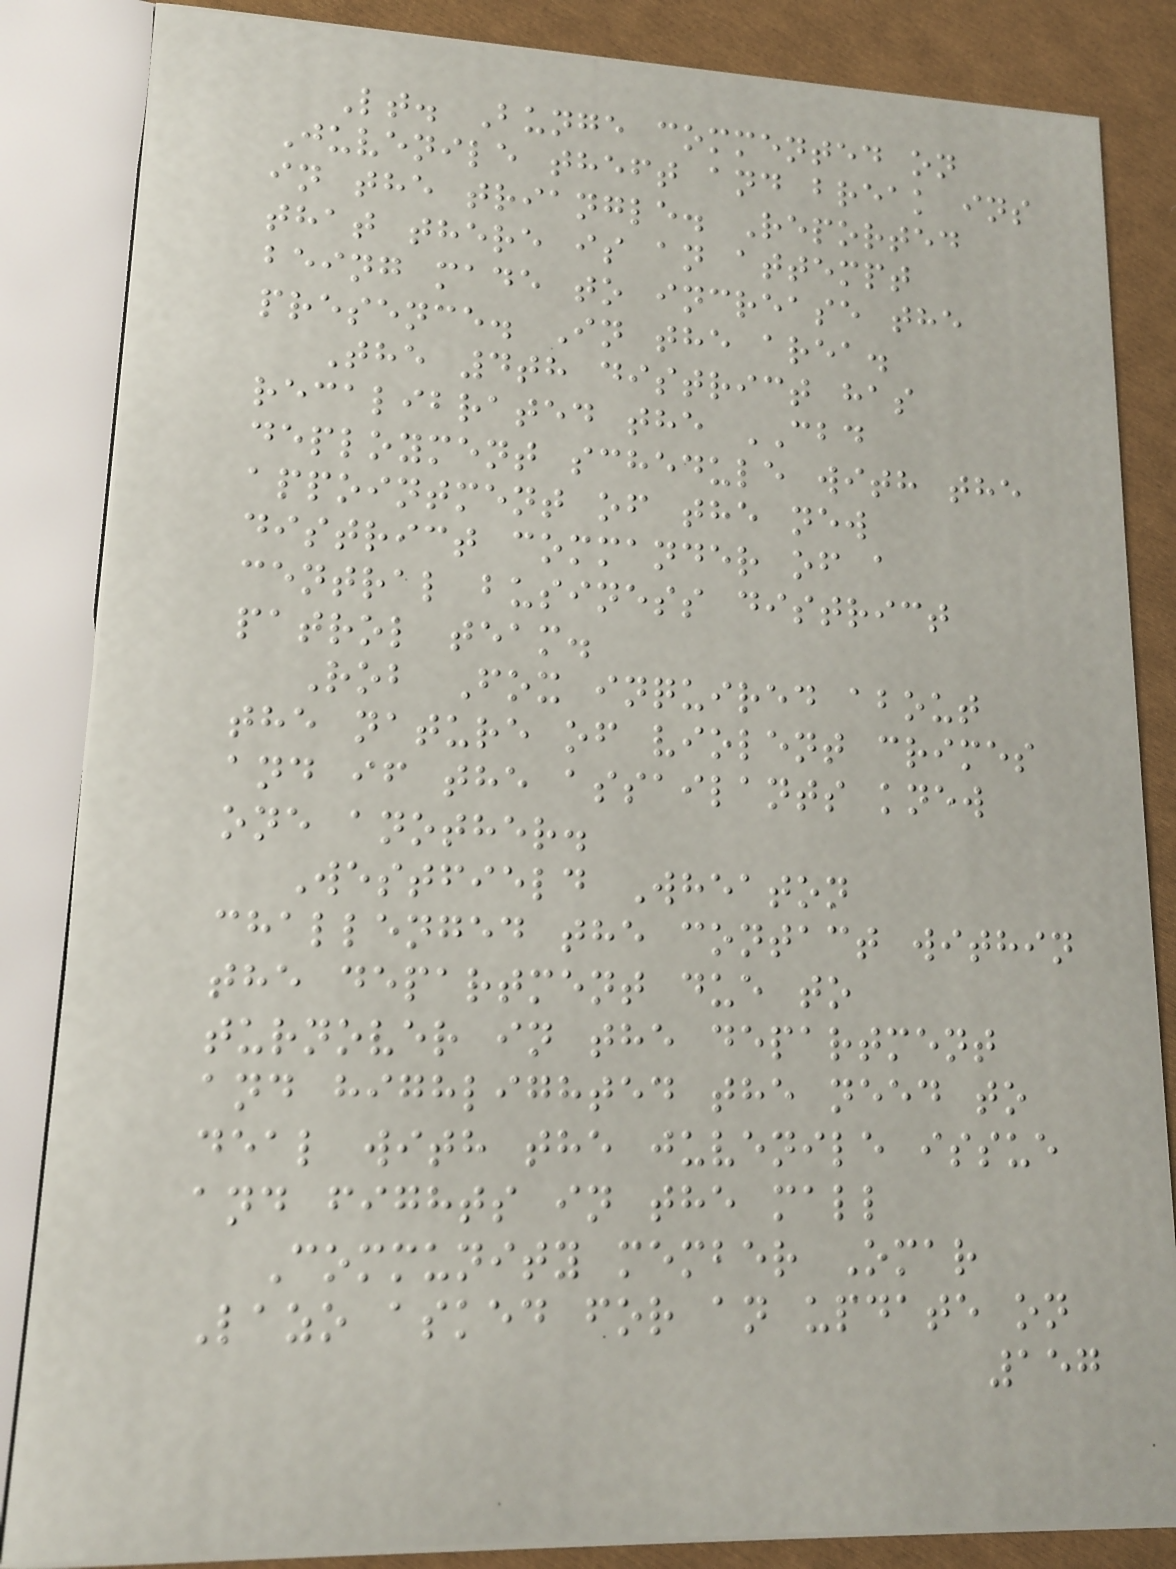Lt. Bunge commented on
Juvenile theft and break ins
in the triangle. Reported
that there is an attempt
being made to increase the
presence. In the area.
The 4th district has
recalibrated the CBD
deployment schedule with the
appointment of the new
district commander of a
central business district
patrol team.
Rob Fox inquired about
the nature of violent crimes
and if the assailants knew
one another.
Westfield Wheaton
challenged the contact within
the department due to
turnover in the department
and highlighted the need to
deal with the juvenile issue
and fights in the mall
Community member Omar
Lazo asked for an update on
157
